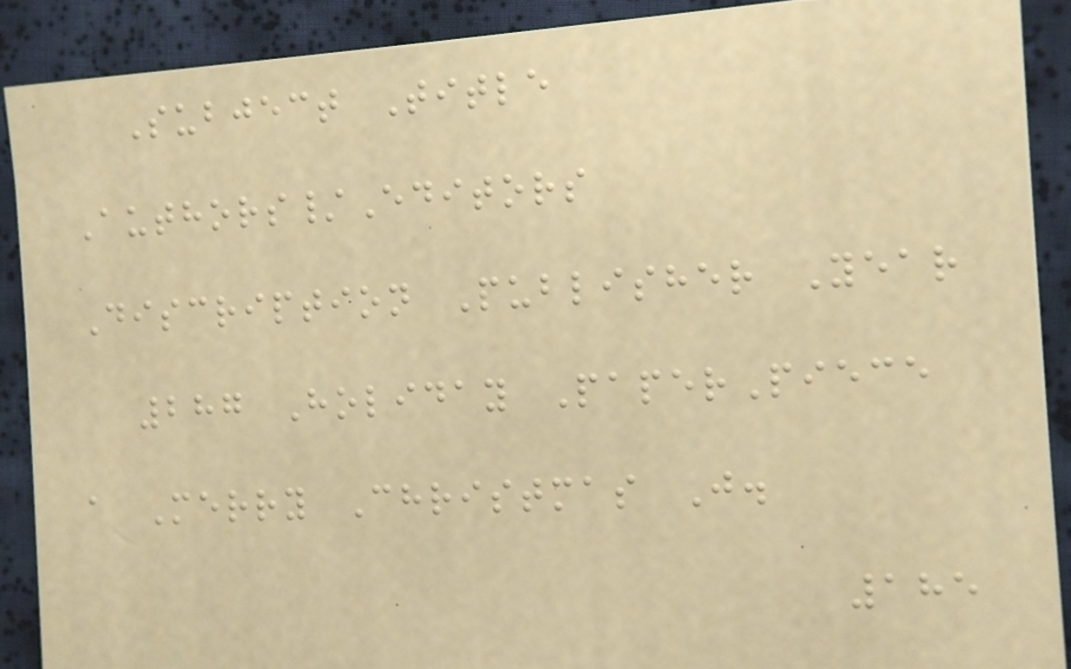Subject Title
Authors/Editors
Discription Publisher Year
287 Holiday PaperPiece
a Merry Christmas J.
185
